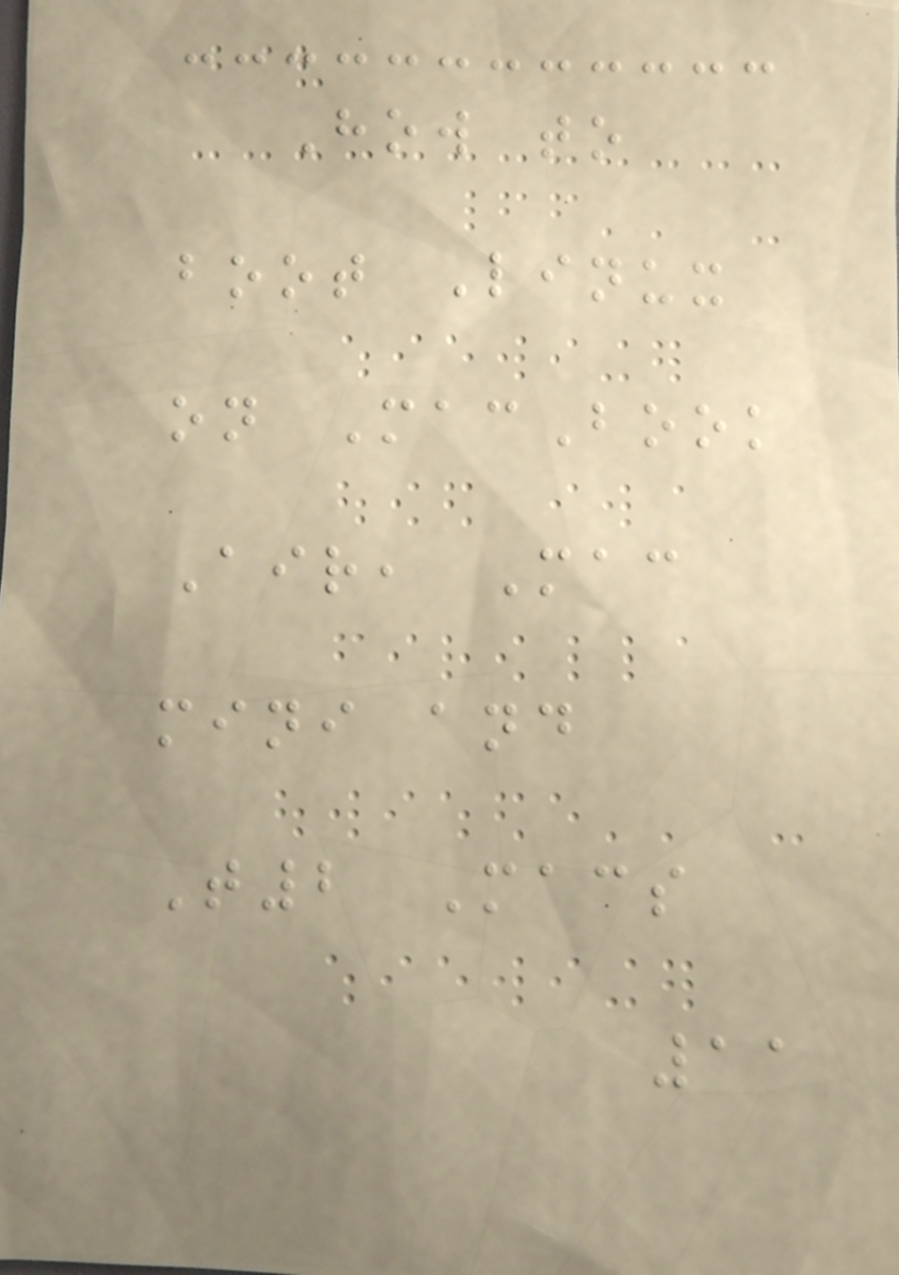How to
boot Linux
on MacBook
Air, Mac
mini and
T2 Macs
11
